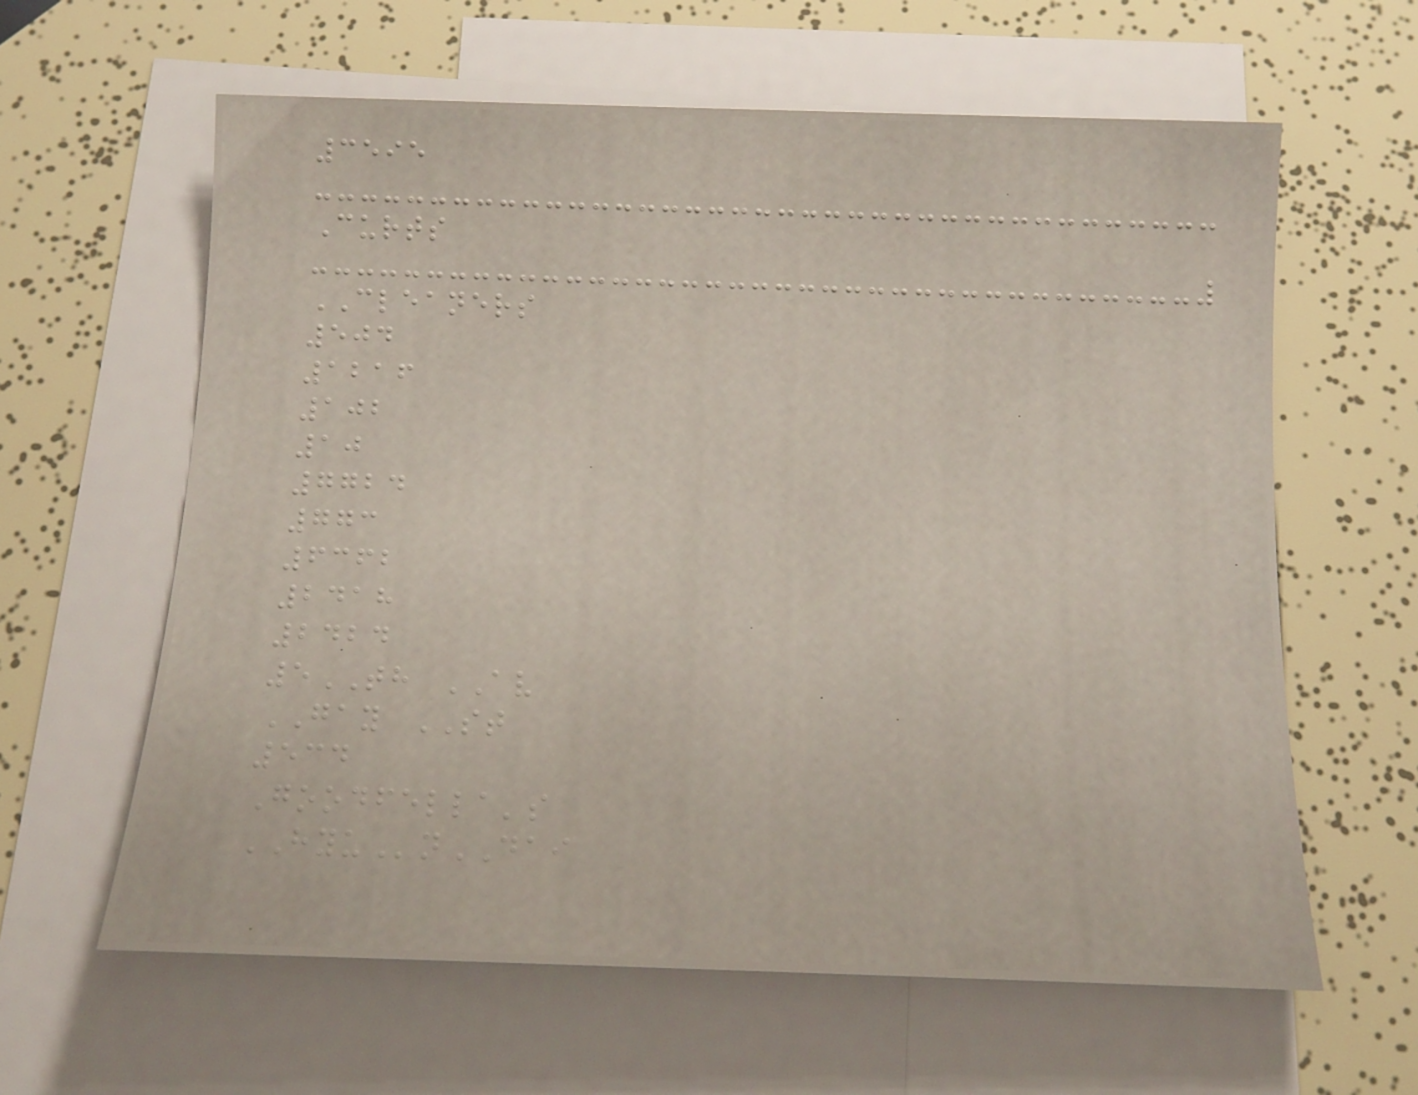3595
Curts
CLEANERS
504
1216
102
10
7724
773
6362
2418
2424
5TH AV
GAY ST
534
Goodfella's
HYUnDAI
